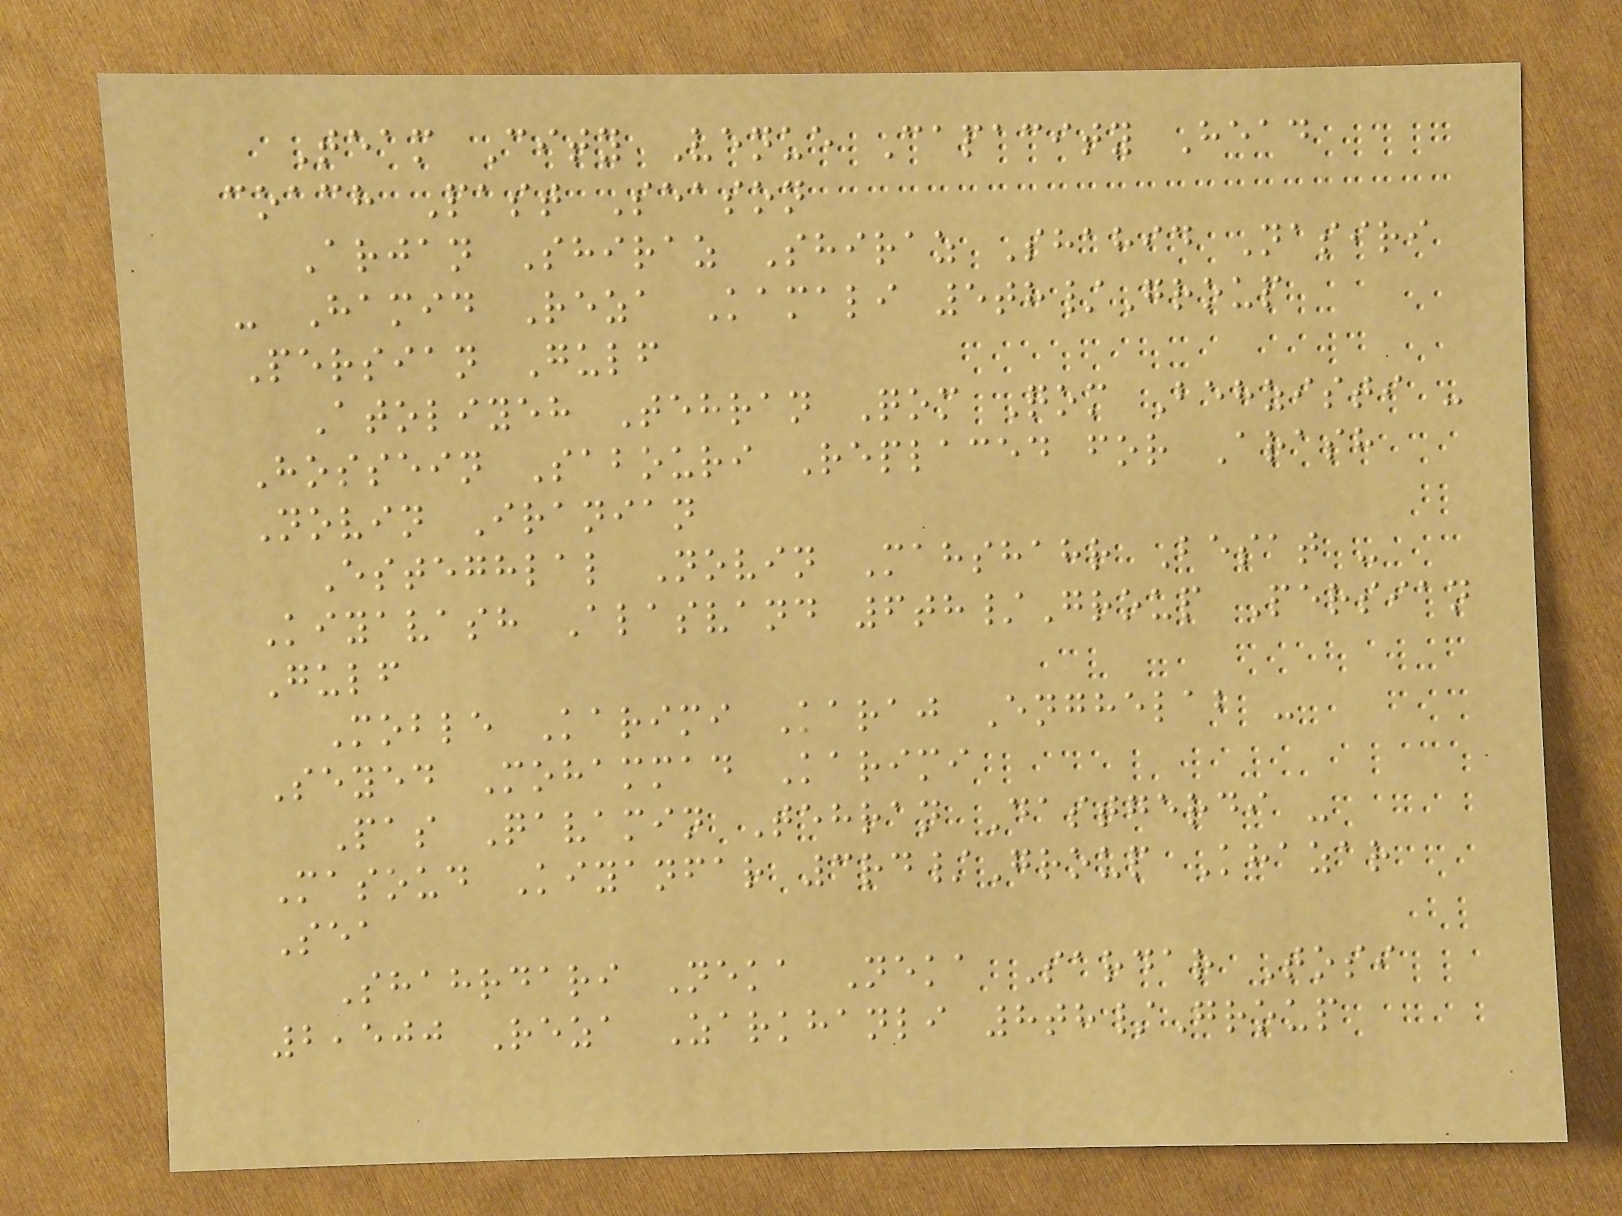Team City Venue Capacity Head
coach Past Season
Arjan Shiraz Shiraz Shahid Nasiri
- Hamid Reza Kamali 5th/Group
Persian Gulf
Atoliyeh Tehran Qom Qom Behzisti -
Hossein Sabouri Replaced for Arash
Novin Iranian
Esteghlal Novin Mahshahr Besat -
Kiyavash Alasvand 6th/Group Persian
Gulf
Moble Karimi Karaj Enghelab -
Seyed Mohammad Karimi
Pas Qavamin Tehran Dastgerdi -
Masoud Kiyanfar 3rd/Group Khazar
Sea
Shahrdari Neka Neka Sardar Tosi
2,500 Reza Zarkhanli 8th/Group
